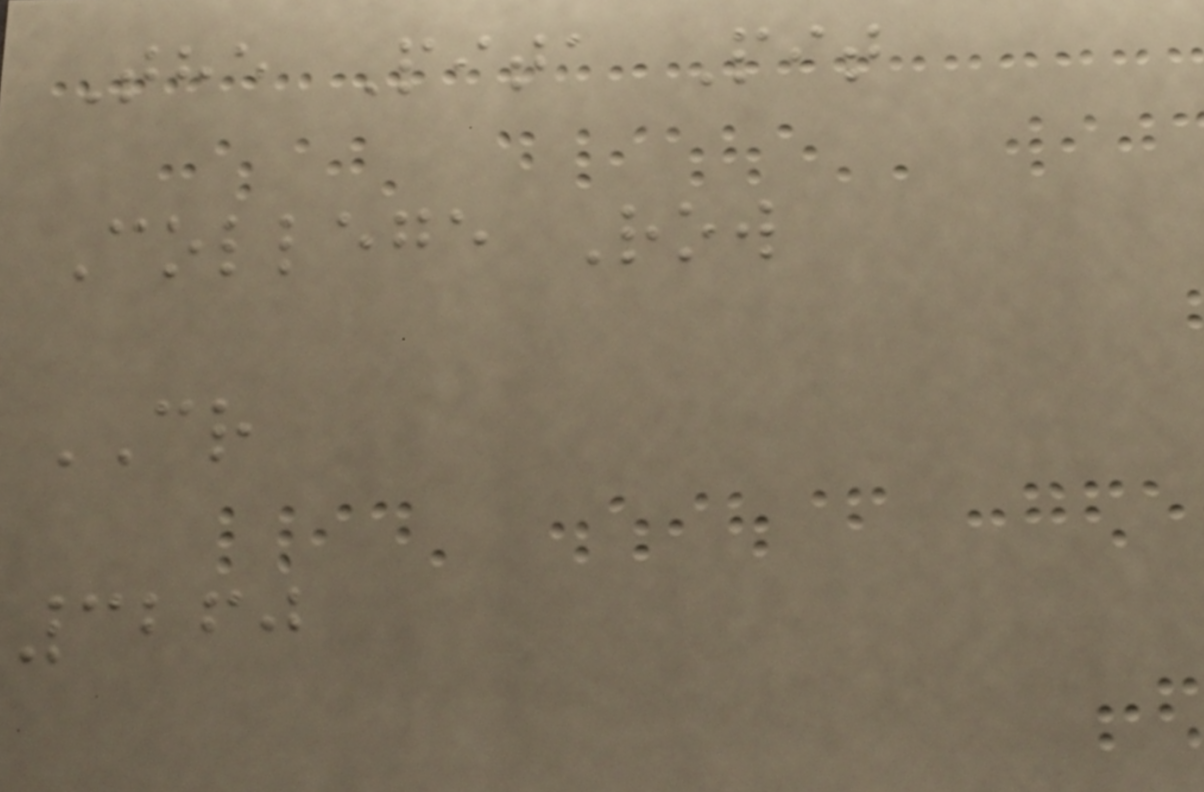The Pita Pit
College Row
CR
3260
